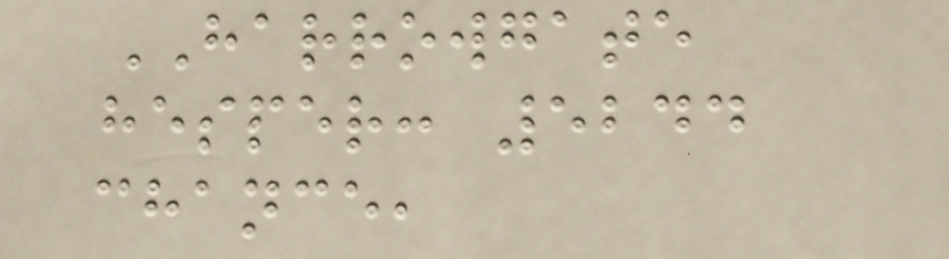HARROWGATE
hesper: 5244
chance,
